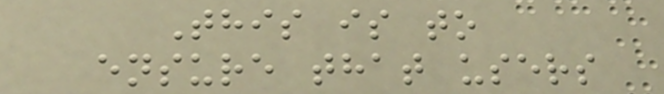This is to
ensure that users
